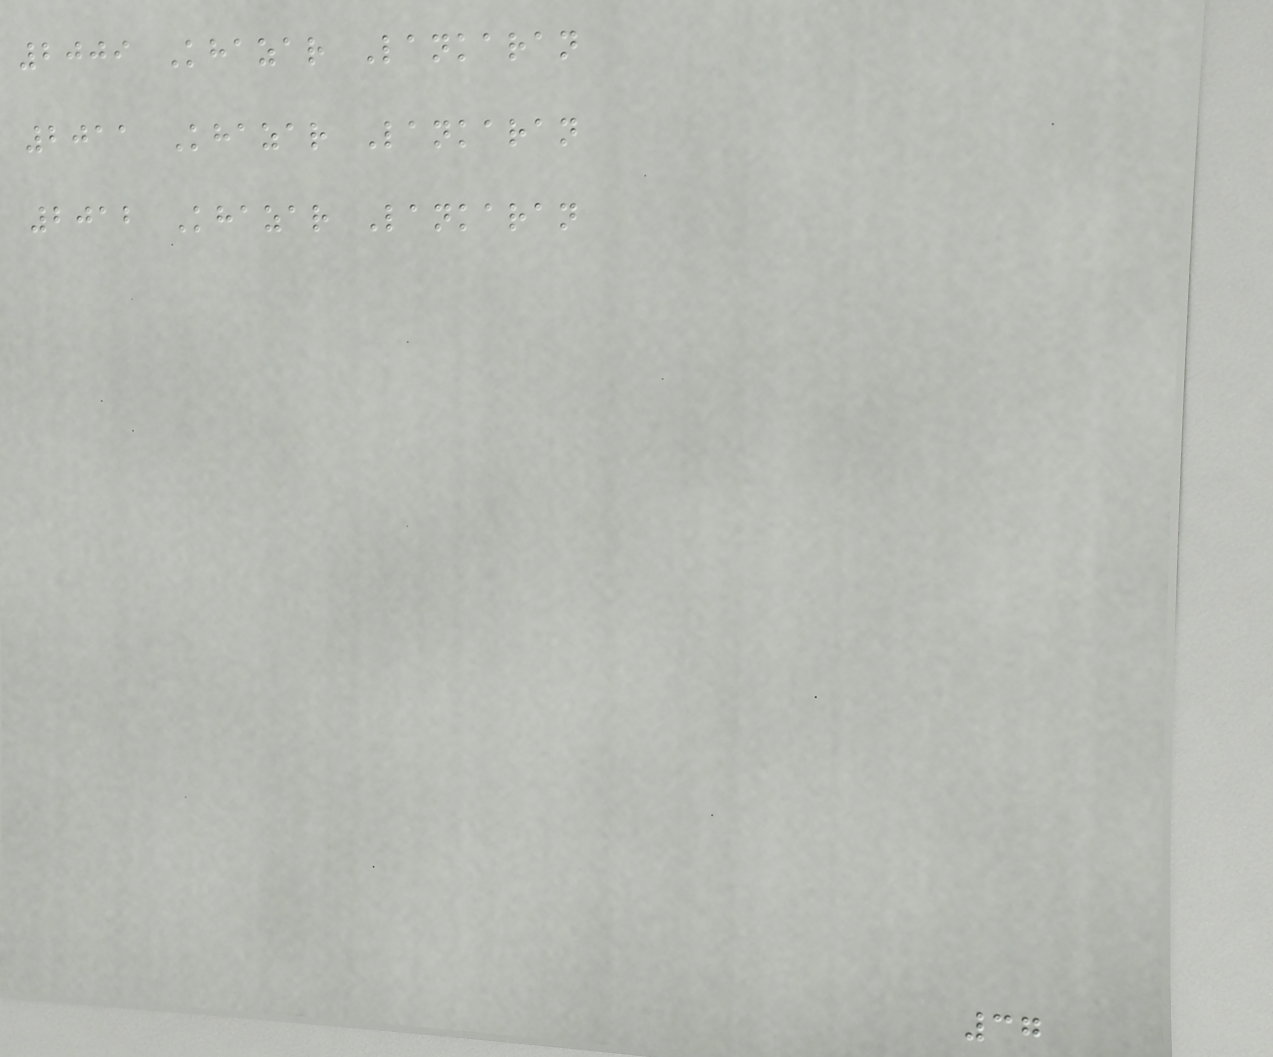2009 Khazar Lankaran
2011 Khazar Lankaran
2012 Khazar Lankaran
37
